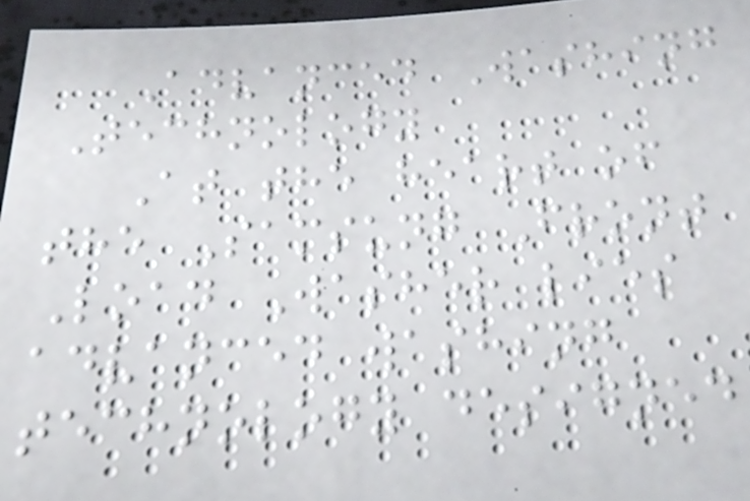Advanced Washing
Technology
At the heart of
the Samsung Front
Load Washer lies
advanced washing
technology designed
